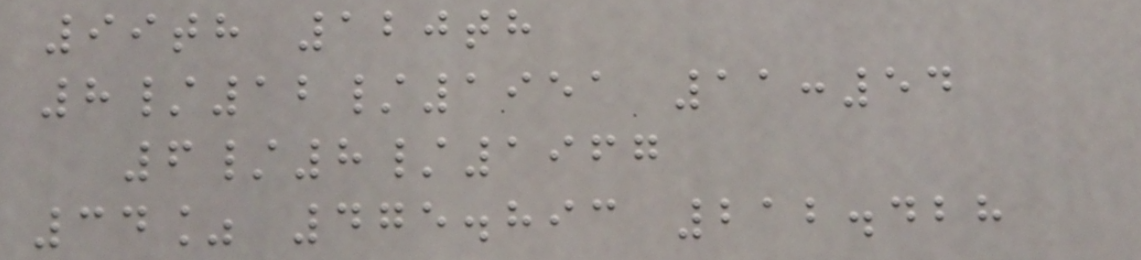99th 120th
8/12/1951 11:54
6/8/1967
34% 475.893 212.428
